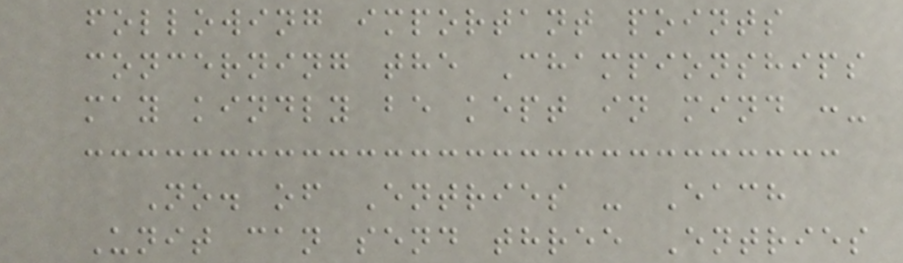following important points
concerning the Championships
may kindly be kept in mind :-
No. of Entries - Each
Unit can send three Entries
